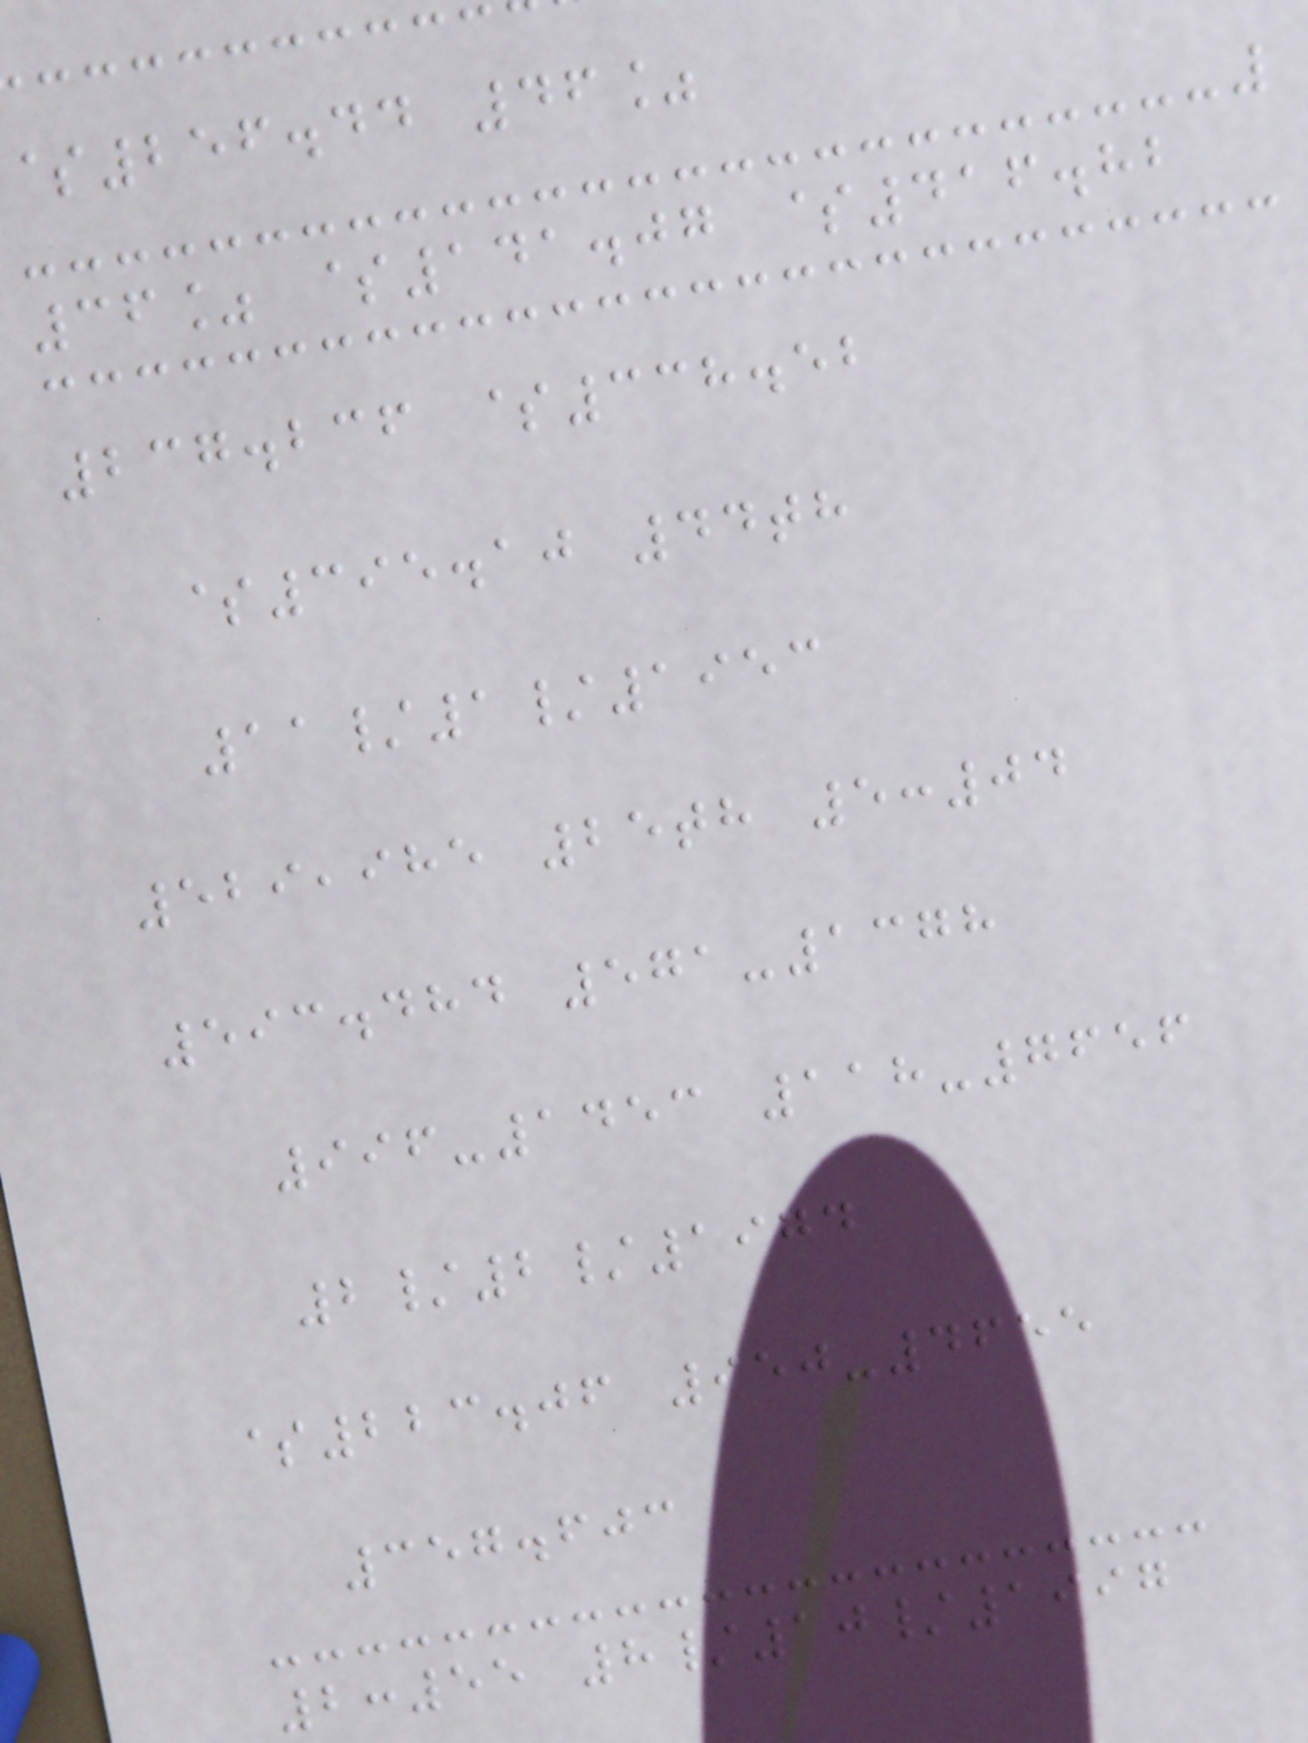$256.44 46%
36% $141.07 $416.82
237.236 $338.52
$395.10 44th
11/1/1953
529,985 25th 5:04
593.484 571-1378
996-1453 118-7656
2/2/1974
$223.06 950-4655
357.603
2:55 8/10/1997
